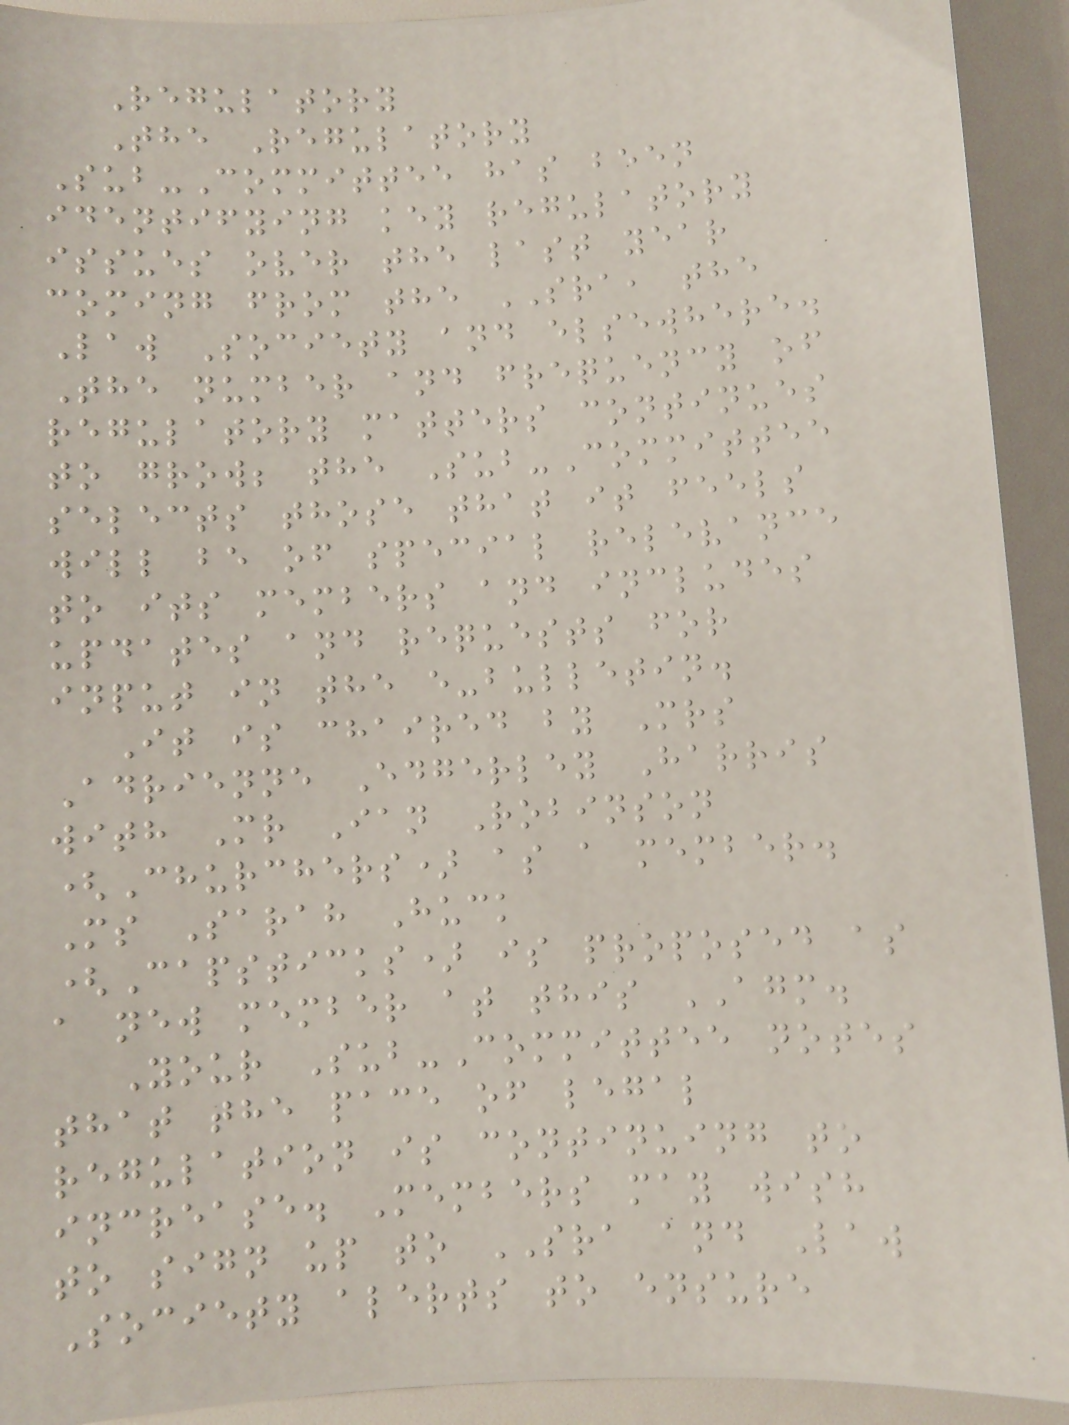Regulatory
The Regulatory
Sub-Committee has been
identifying key regulatory
issues over the last year
coming from the SRA, the
Law Society and elsewhere.
The number and frequency of
regulatory matters continues
to grow; the Sub-Committee
selects those that it feels
will be of special relevance
to its members and includes
updates and requests for
input in the e-bulletin.
It is chaired by Mrs
Adrienne Edgerley Harris
with Mr Ian Robinson
(Churchers) as a member.
Ms Sarah Huck
(Capsticks) is proposed as
a new member at this AGM.
Your Sub-Committee notes
that the pace of legal
regulation is continuing to
increase. Members may wish
to sign up to SRA and Law
Society alerts to ensure
